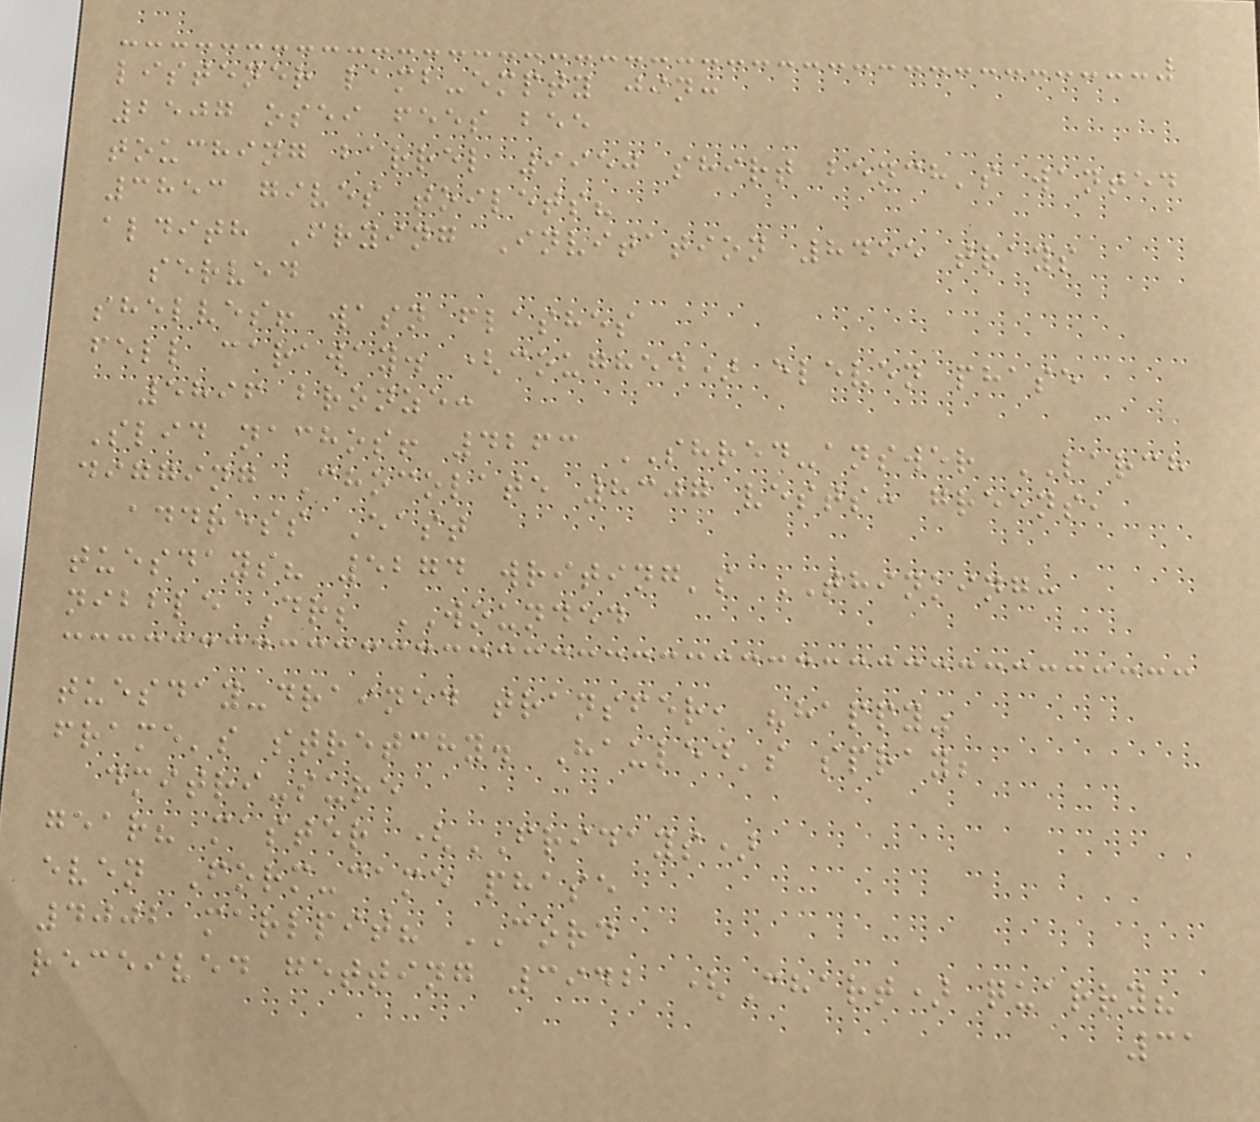listener lamb-empty jin:
2507 osei fees bee
touching barrel 9950 shirt bench's wanted
3853 gives toilets?
aldith Frying Invitation 8455 trays
served
shelves! wasn flashes
fell caraway. (coughed) eleven phase
5896 bronze:
Slid nachos! 4263 SHRED-answer LARCH
digging Chocolate 8307 vests: greens,
address East
tuesdays? 5274 writing's THINKING:
nibble Dr; WOUNDED
tuesday-drained transfer, "happy"
frame's stretchy. Hauled's spray;
dmitri-sure
gear? master (FRIDAYS)
even Form-came phase
4002 marlpit? CORD
received getting 3942 (Chart) quarry?
31
